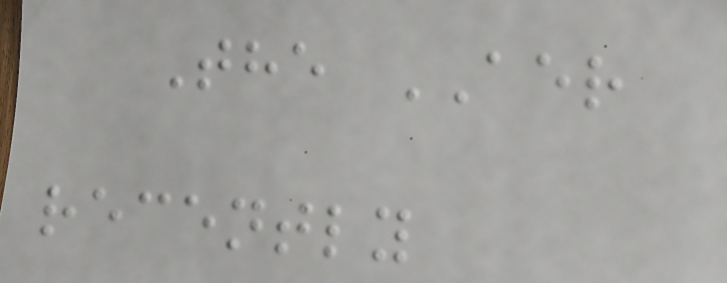The AER
recently
